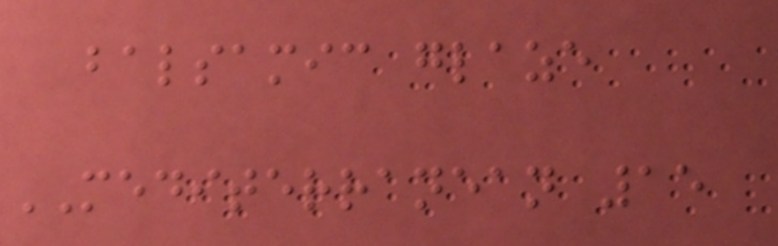balsamic glaze
MEDITERRANEAN 15
